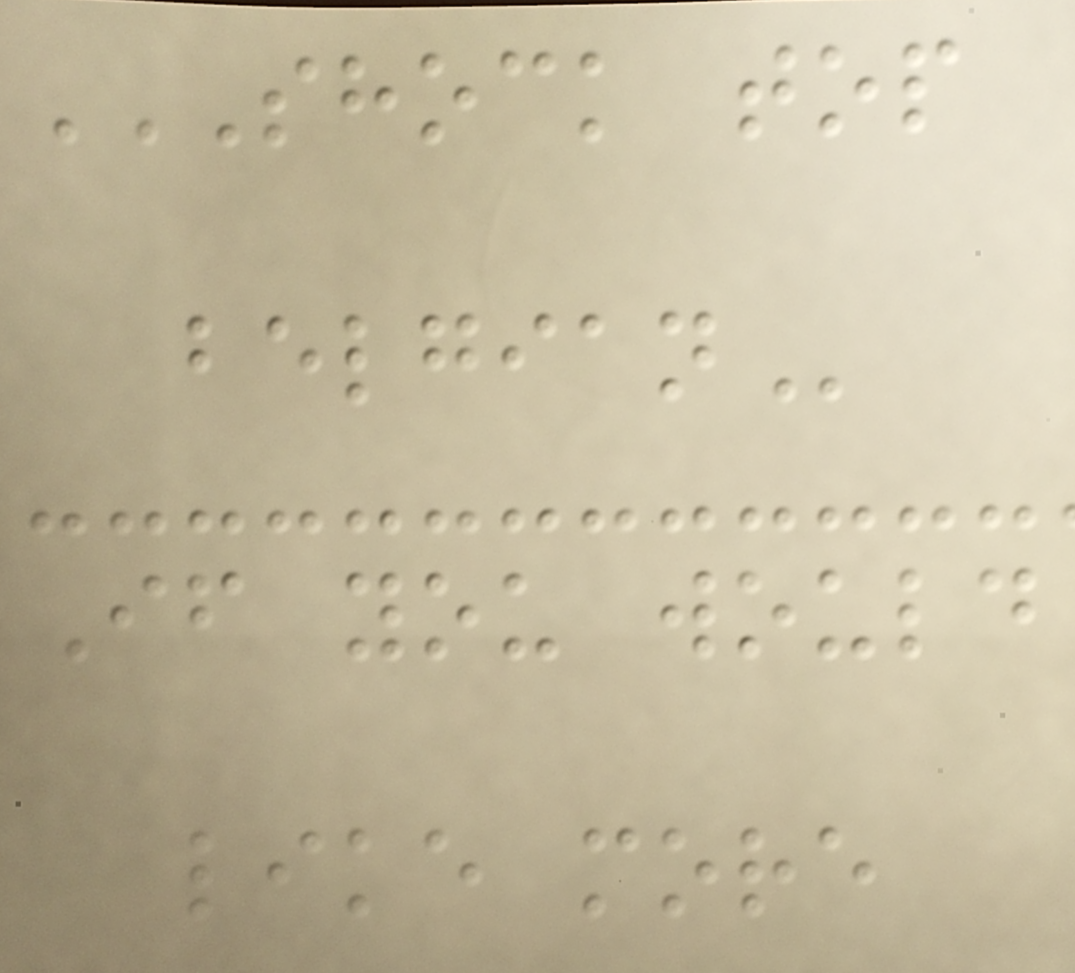SHOCK TOP
BELGIAN
If you would
like more
